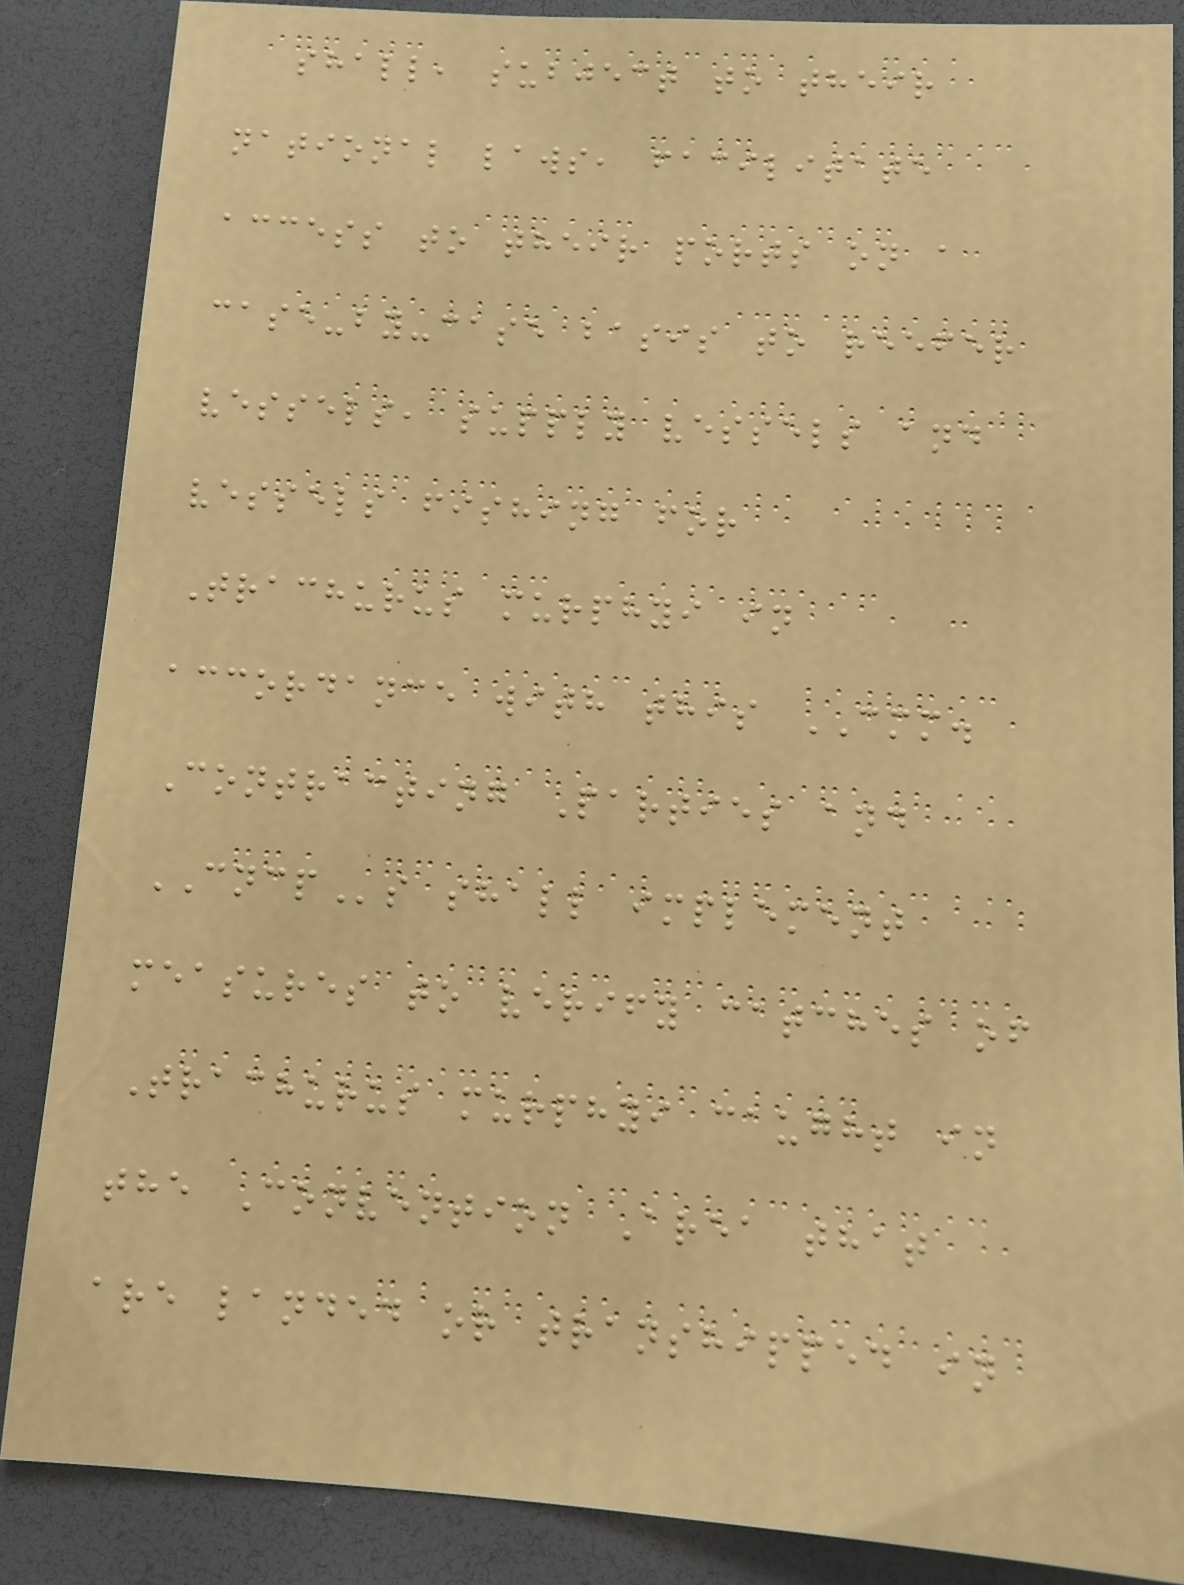shall, subject to their
national laws, facilitate
access to their ports on a
case-by-case basis to reefer
vessels, supply vessels and
vessels fishing for
Trachurus murphyi in
accordance with this CMM.
Contracting Parties and
CNCPs shall implement
measures to verify catches of
Trachurus murphyi caught in
the Convention Area that
are landed or transhipped in
